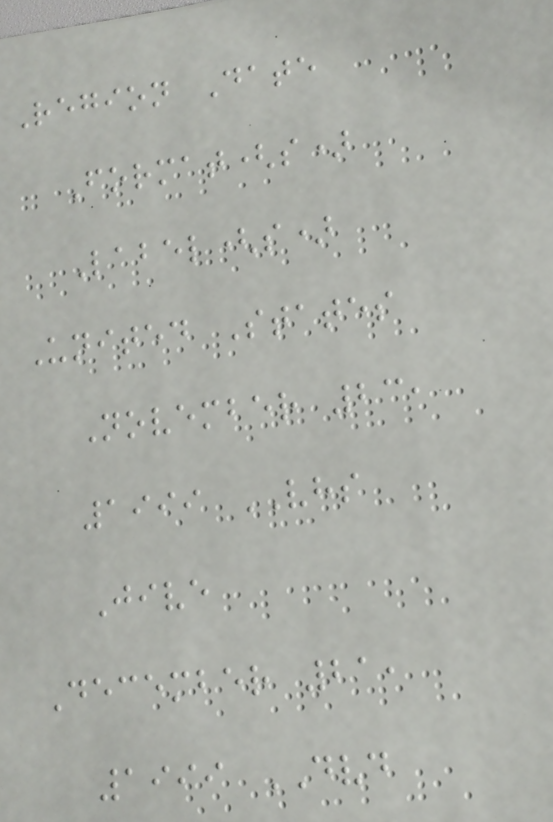Region Date
Format(s)
Label(s)
United States
November 23,
1999 VHS
Jive
December 21,
1999 DVD
